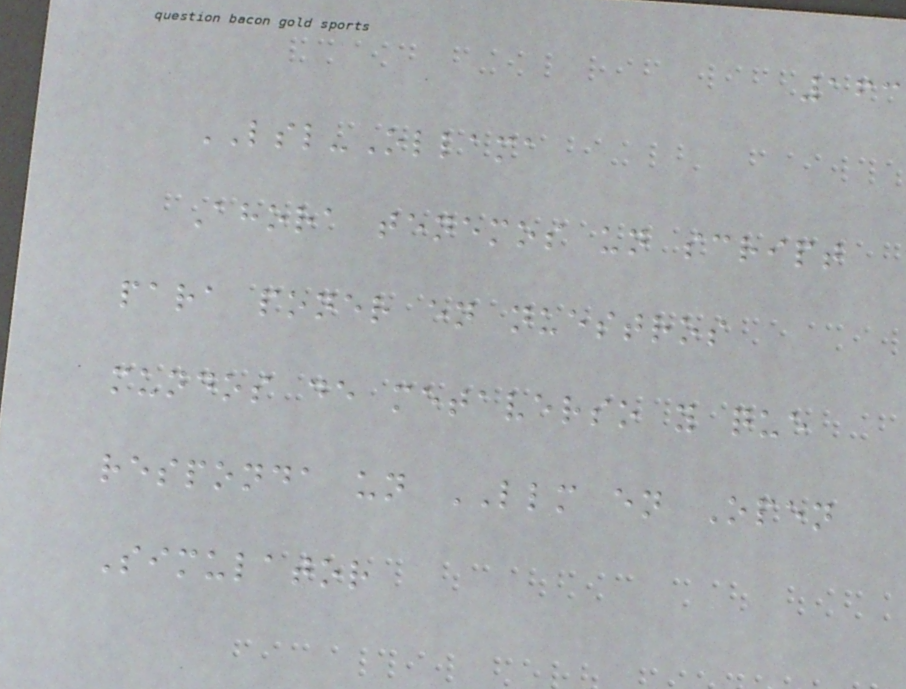163
LSL-Ollama
Ahora tenemos un script
para poner en nuestros
mundos de metaverso y que
responda un LLM en Open
Simulator
